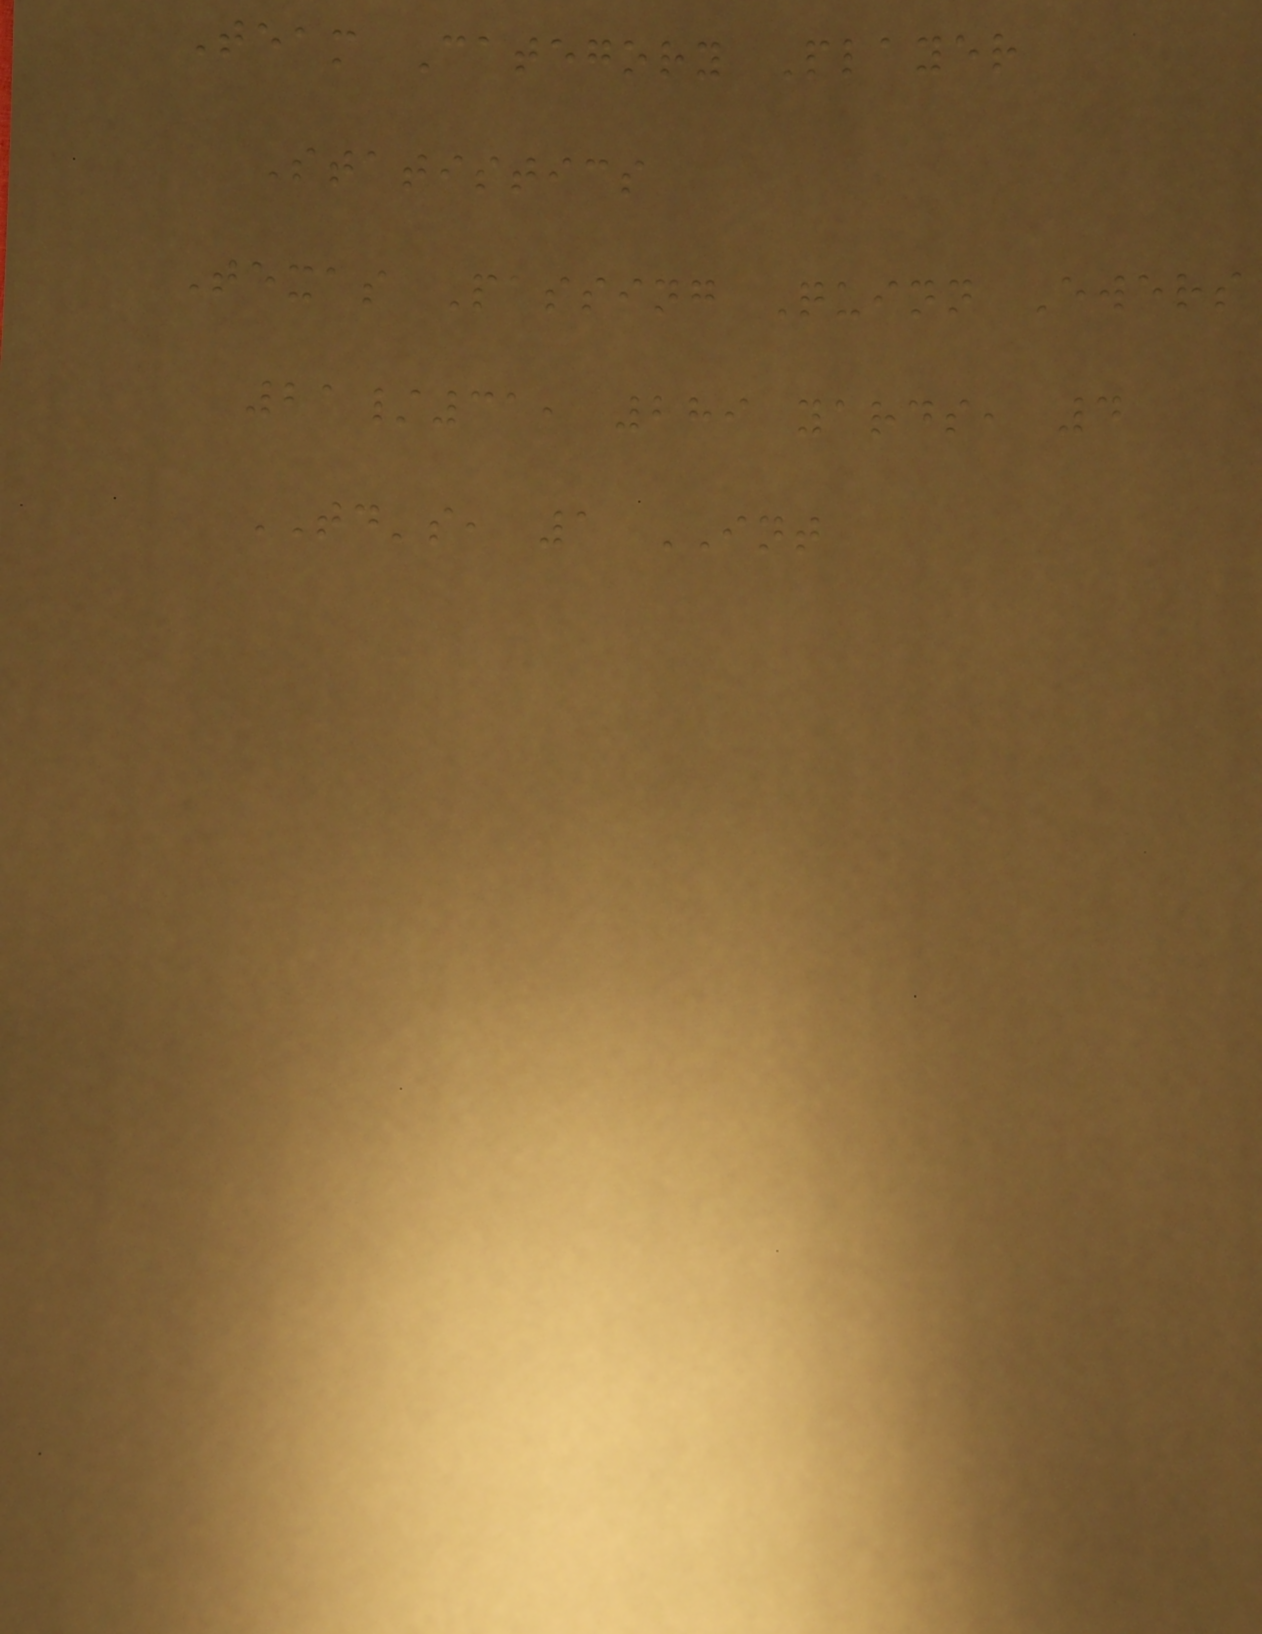Team Category Player
Statistics
Texas Passing Quinn Ewers
21/31, 289 yards, 4
TD's, 1 INT
